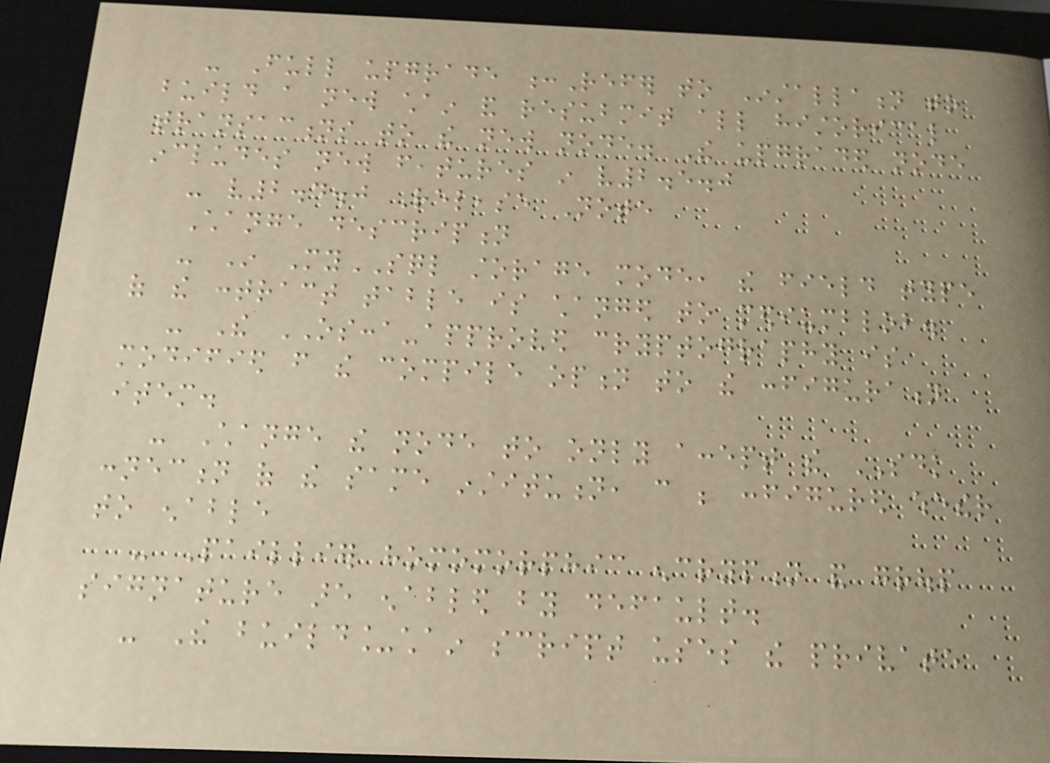- Full upgrade :Refer to Installation to
build a new chain and resubmit all historical
transactions to the new node. The upgraded node
includes new features in v2.5.0
- v2.4.0 Release Note
Change description
- In MySQL storage mode, the field type
of the contract table is changed to mediumblob.
- The OSCCA-approved cryptography is
modified from the compile option to the configuration
item.
- Change the node to only accept the SDK
connection of the same institution, can be configured whether
to enable
- Paillier homomorphic encryption and group
signature are enabled by default.
- The build_chain script uses the private
